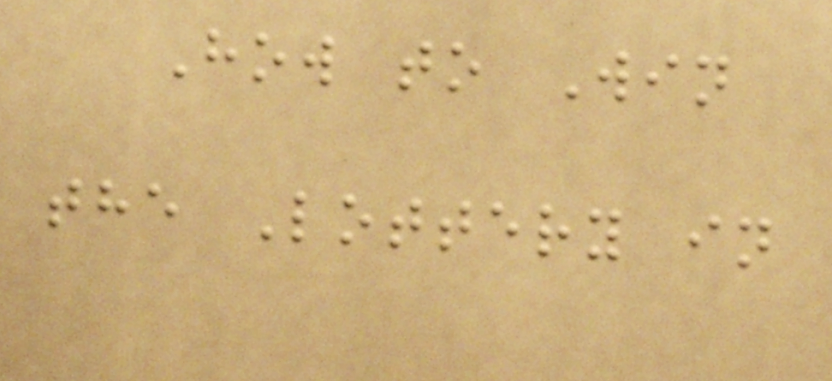How to Win
the Lottery in
